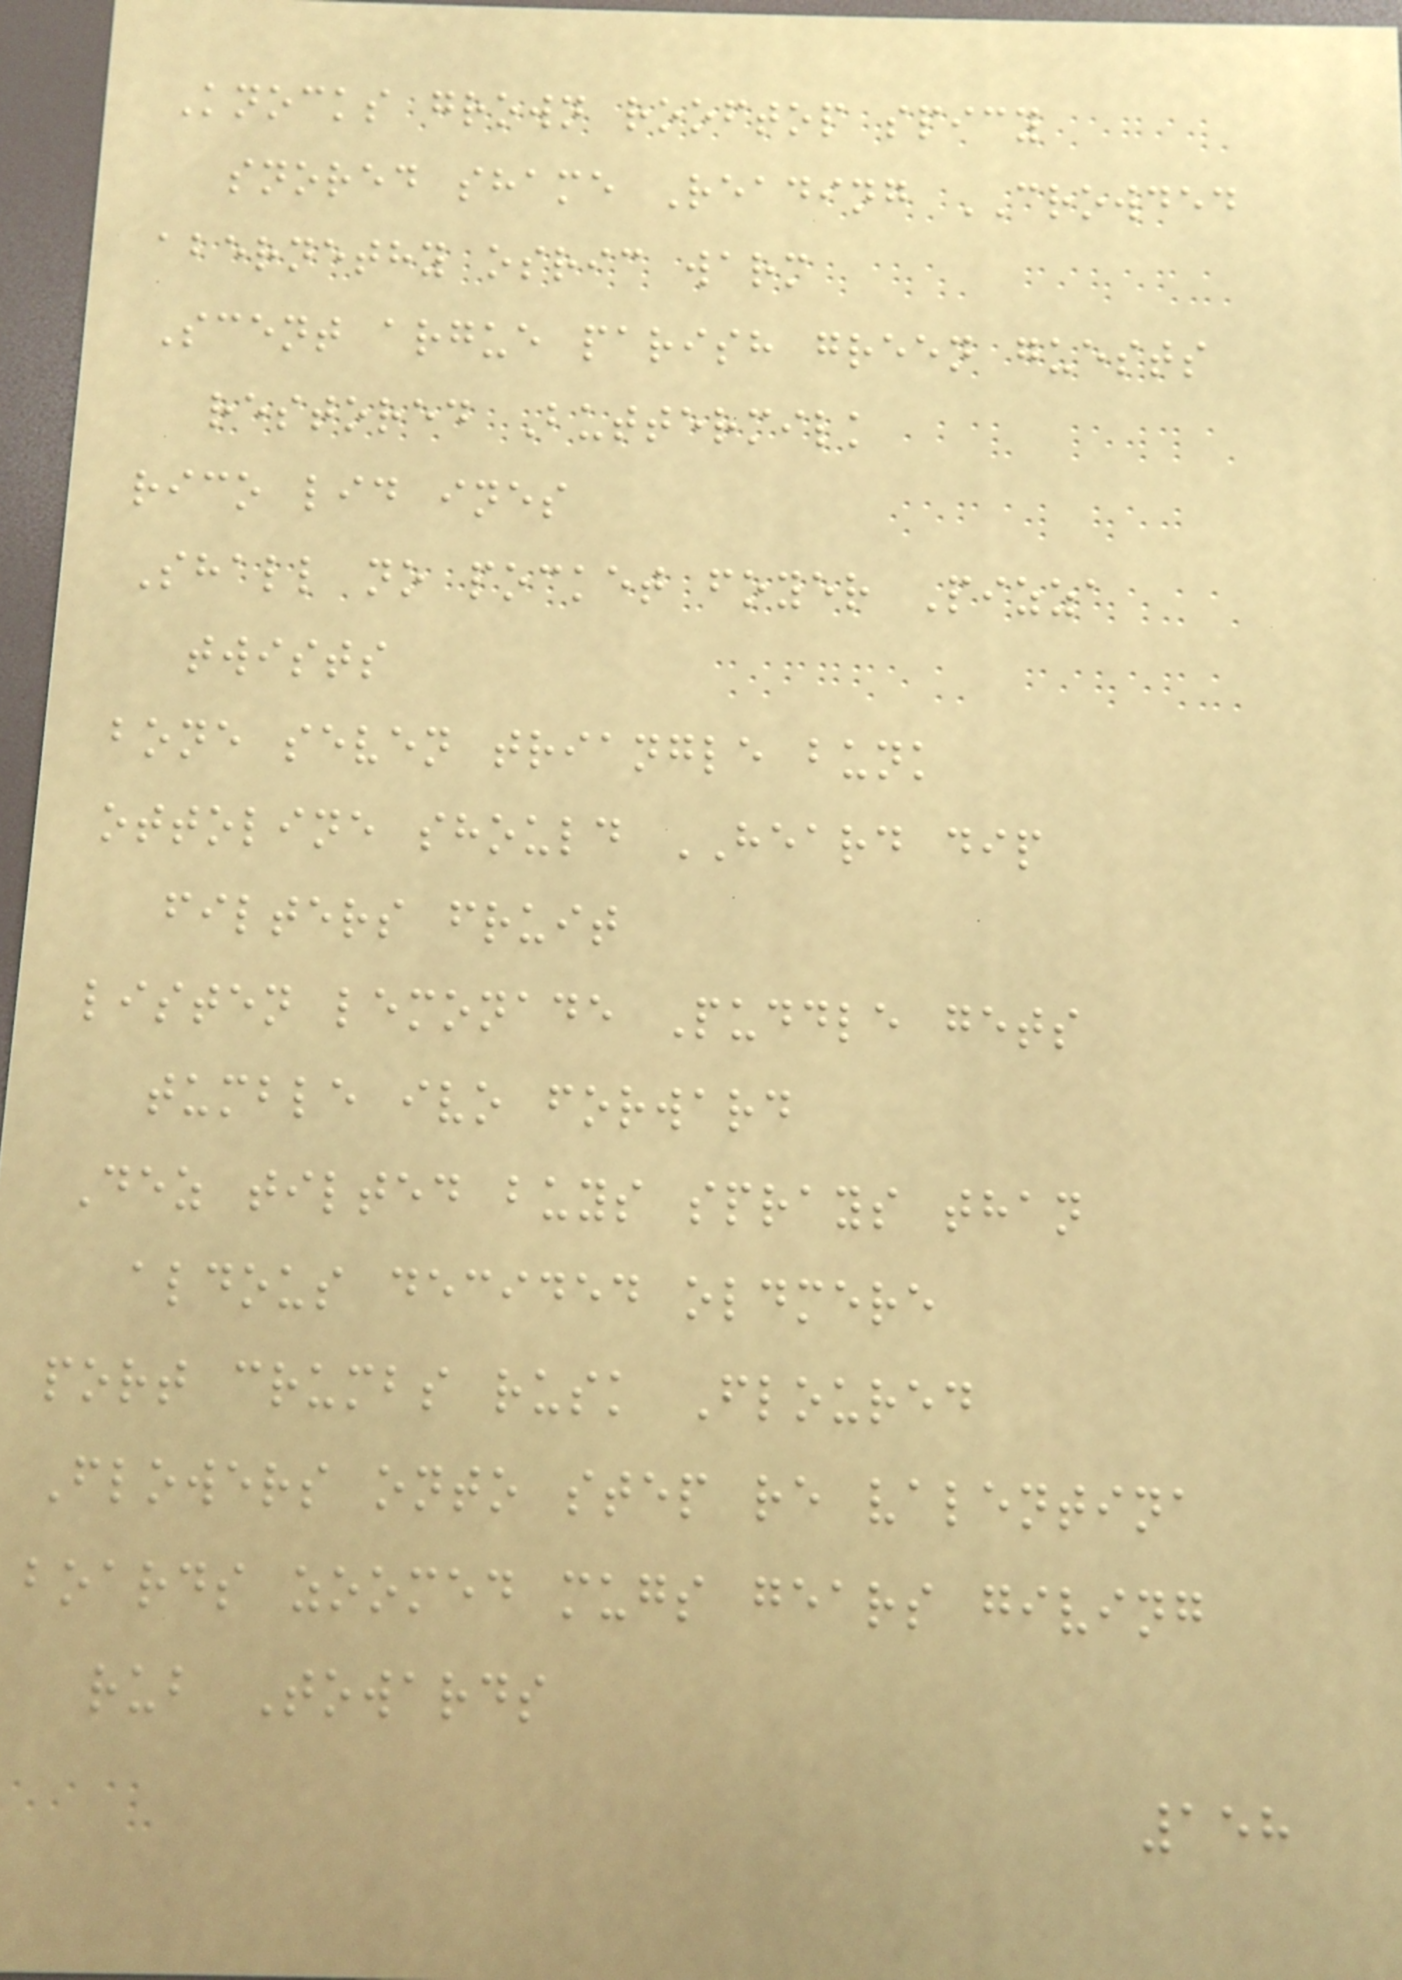Knocks grown rooftop spicy
snored shame Reading CROWDED
abernethy osric warm
Scent argue parish green guests
restored Buttermilk
rico lid ines
Shall no pocket foyer Pizza
twists
bone seven triangle bunk
ottoline should HEARD dip
filters fruit
listen lemonade Puddle gets
tumble ivo forward
Dez tilted buys sprays than
aldous decided oldmere
port crumbs rusk Floured
Flowers onto step re valentina
boards zoomed mugs gears giving
rub Towards
158
